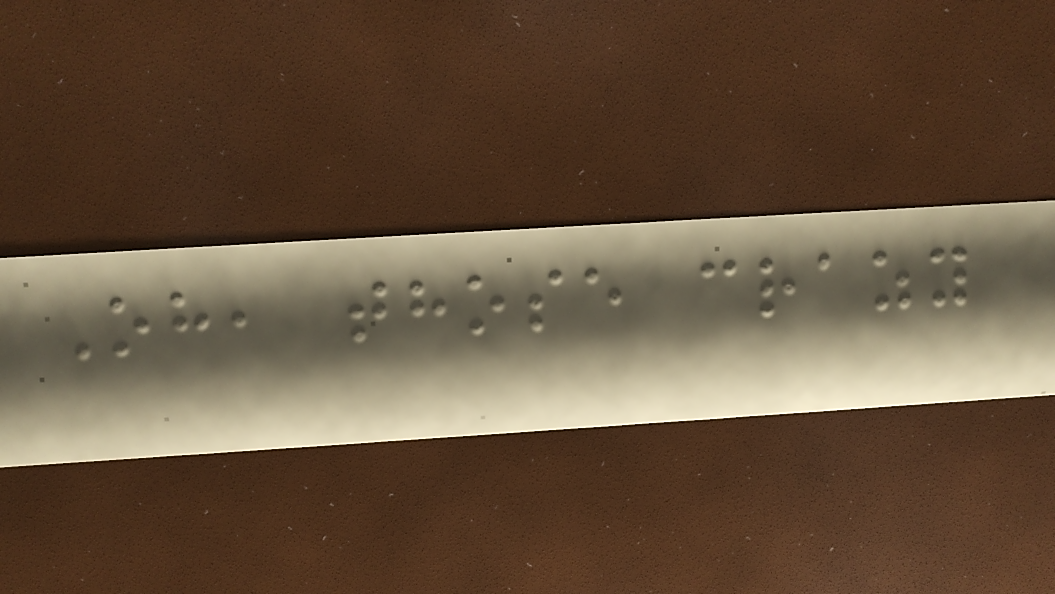Oh, those crazy
